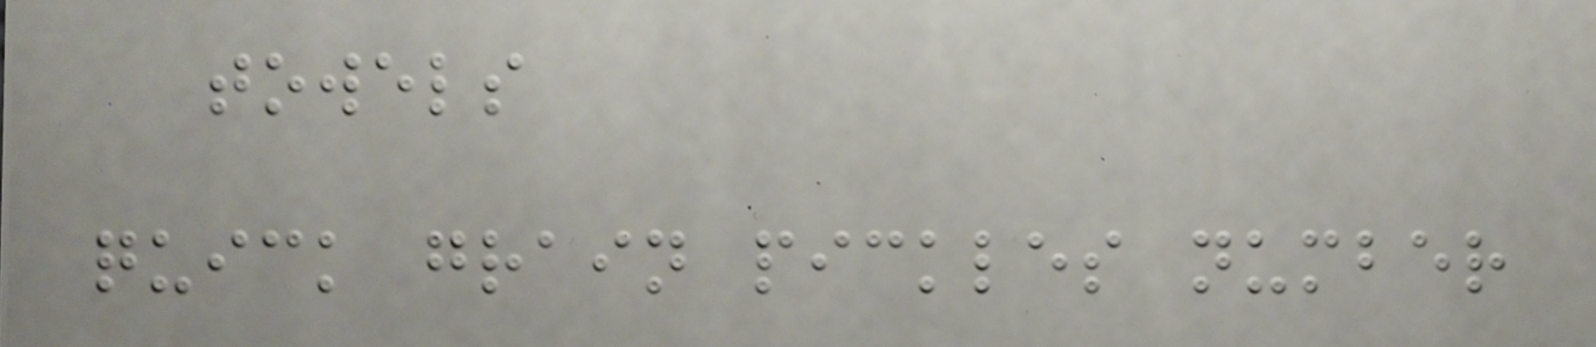towels
quick grain pickles number
